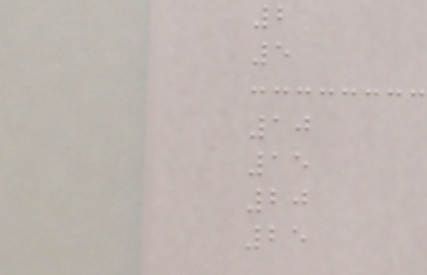2
5
10
15
20
25
